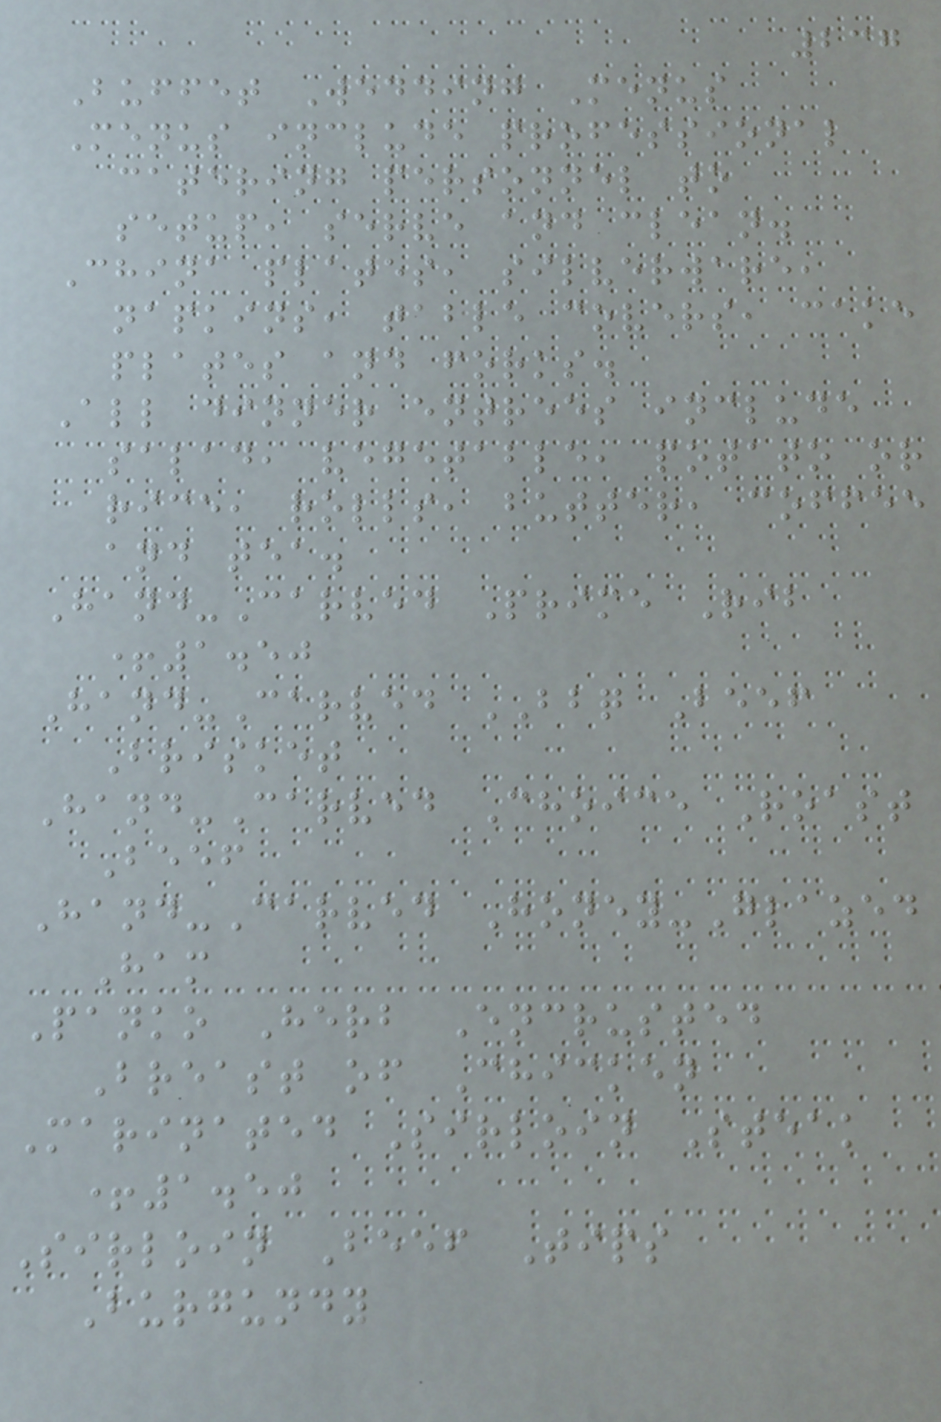237
Buffet Wedding Menus
Menus include professional
catering personnel to
setup, serve and clean.
China plates, silverware,
napkins, table covers, cake
plates and forks.
All dinner entrees include
salad, vegetable, potato or
rice, rolls, butter, coffee
and tea.
Hand-Carved Prime Rib
+1.50
Hand-Carved BBQ Beef
Brisket
Hand-Carved Choice Roast
Beef
Hand-Carved Honey-Glazed
Ham
Panko Herb Encrusted
Breast of Chicken
Marinated Sirloin Steak
+1.50
Sirloin Beef Tips
Burgundy
